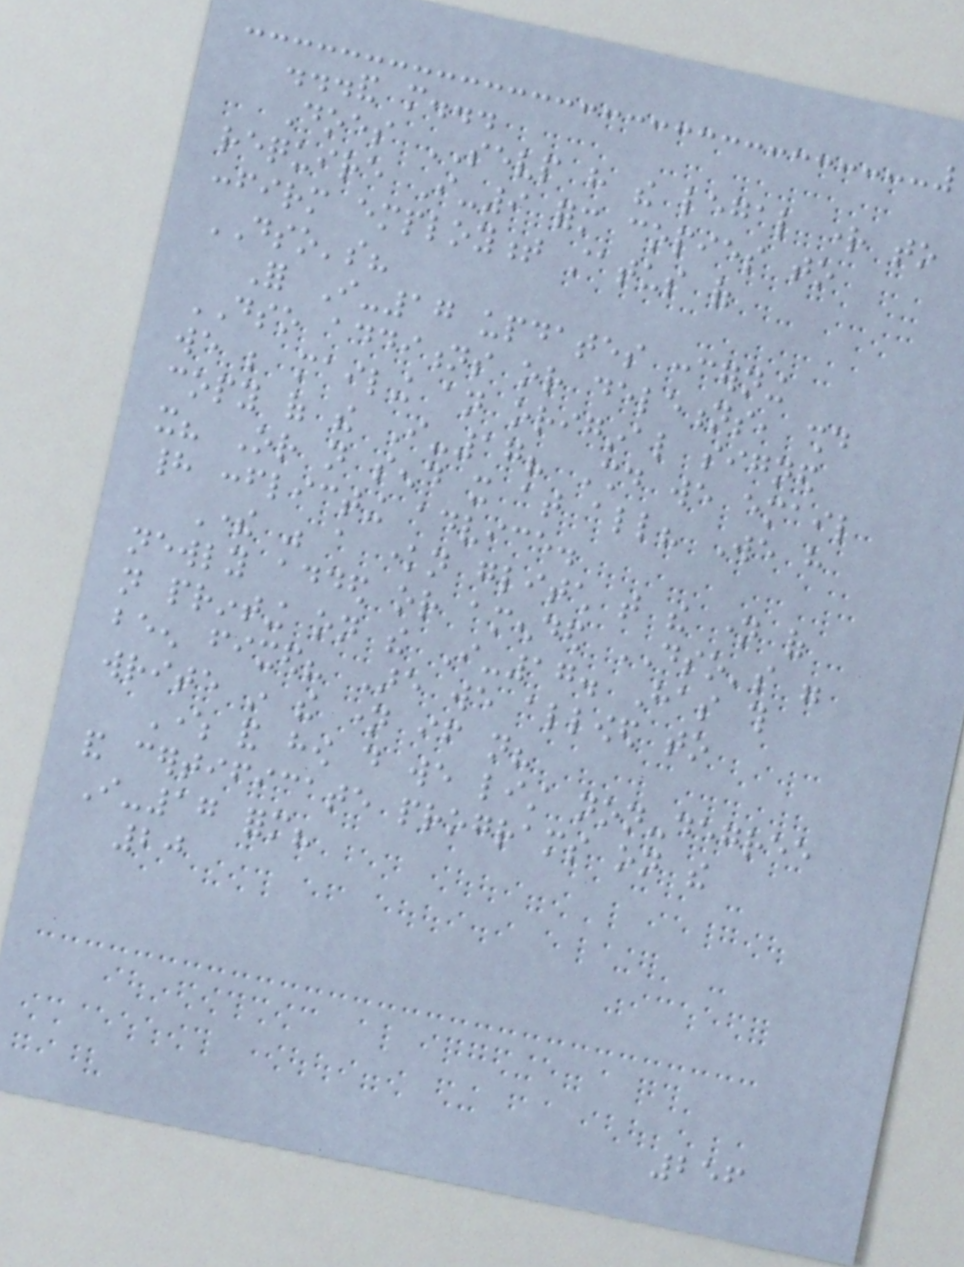...and more...
Does SEVP have the legal right to
require I-9 form copies to
confirm employment status of
DSO's?
For I-17 updates concerning
DSO additions or deletions, should
we be mailing an original signed
copy of the I-17? Should we email
it? Or not send it at all? We have
had conflicting advice.
There was a known glitch that the name of
newly added or amended DSO's were
not printing on the I-17. Has this
been fixed? Are we allowed to
write in the name if not?
Where and how do we list non-degree
and certificate programs on the
I-17 form?
20
256
